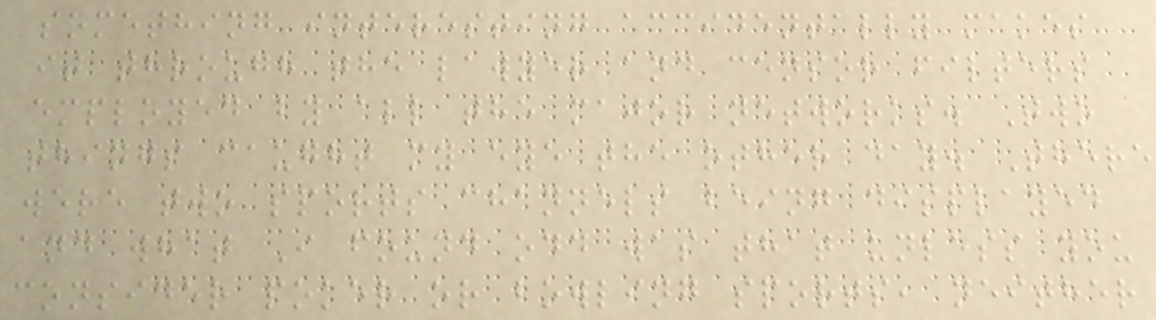something interesting accidentally makes
it through the lawyer and censor filters
employed by all the major networks. Two
things caught my eye the other day. There
were two sports channels being displayed
and what I found odd was that unless you
consider poker or bowling sports, neither
